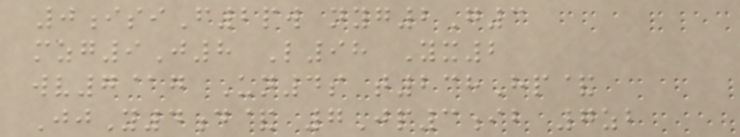0isiF2pw nyg2G3
mzg9J8 L98 Yx2
wv7@g Un4s t238Hp&
JjY4d& 7Jp3ib 7zb
